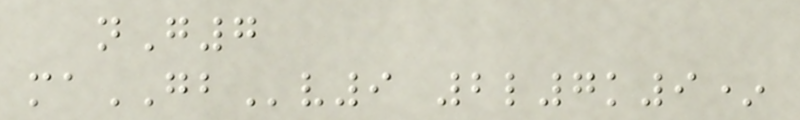nG7
maGBv9 2l7k9*
